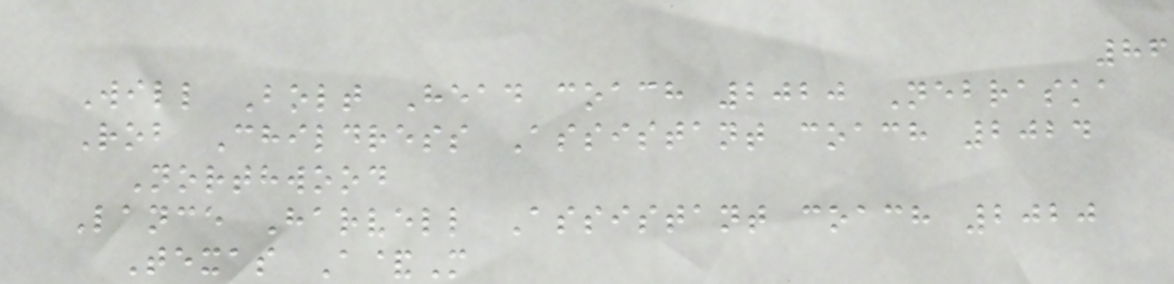86
Will Bolt Head coach 2020 Nebraska
Rob Childress Assistant coach 2024
Northwood
Lance Harvell Assistant coach 2020
Texas A&M
